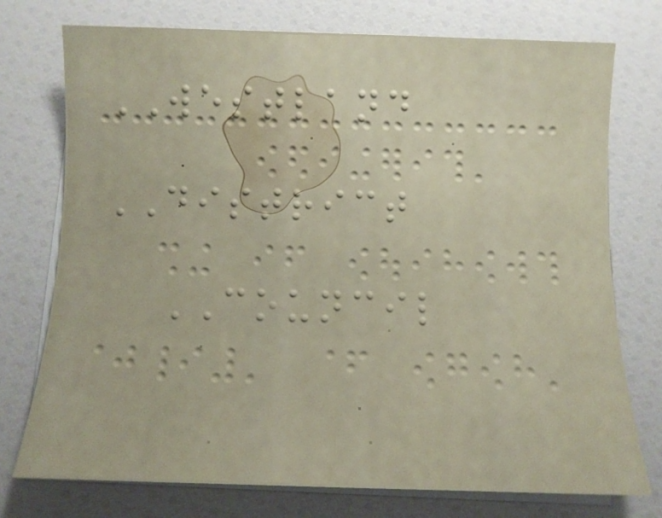WESTLAND
DISTRICT
COUNCIL
